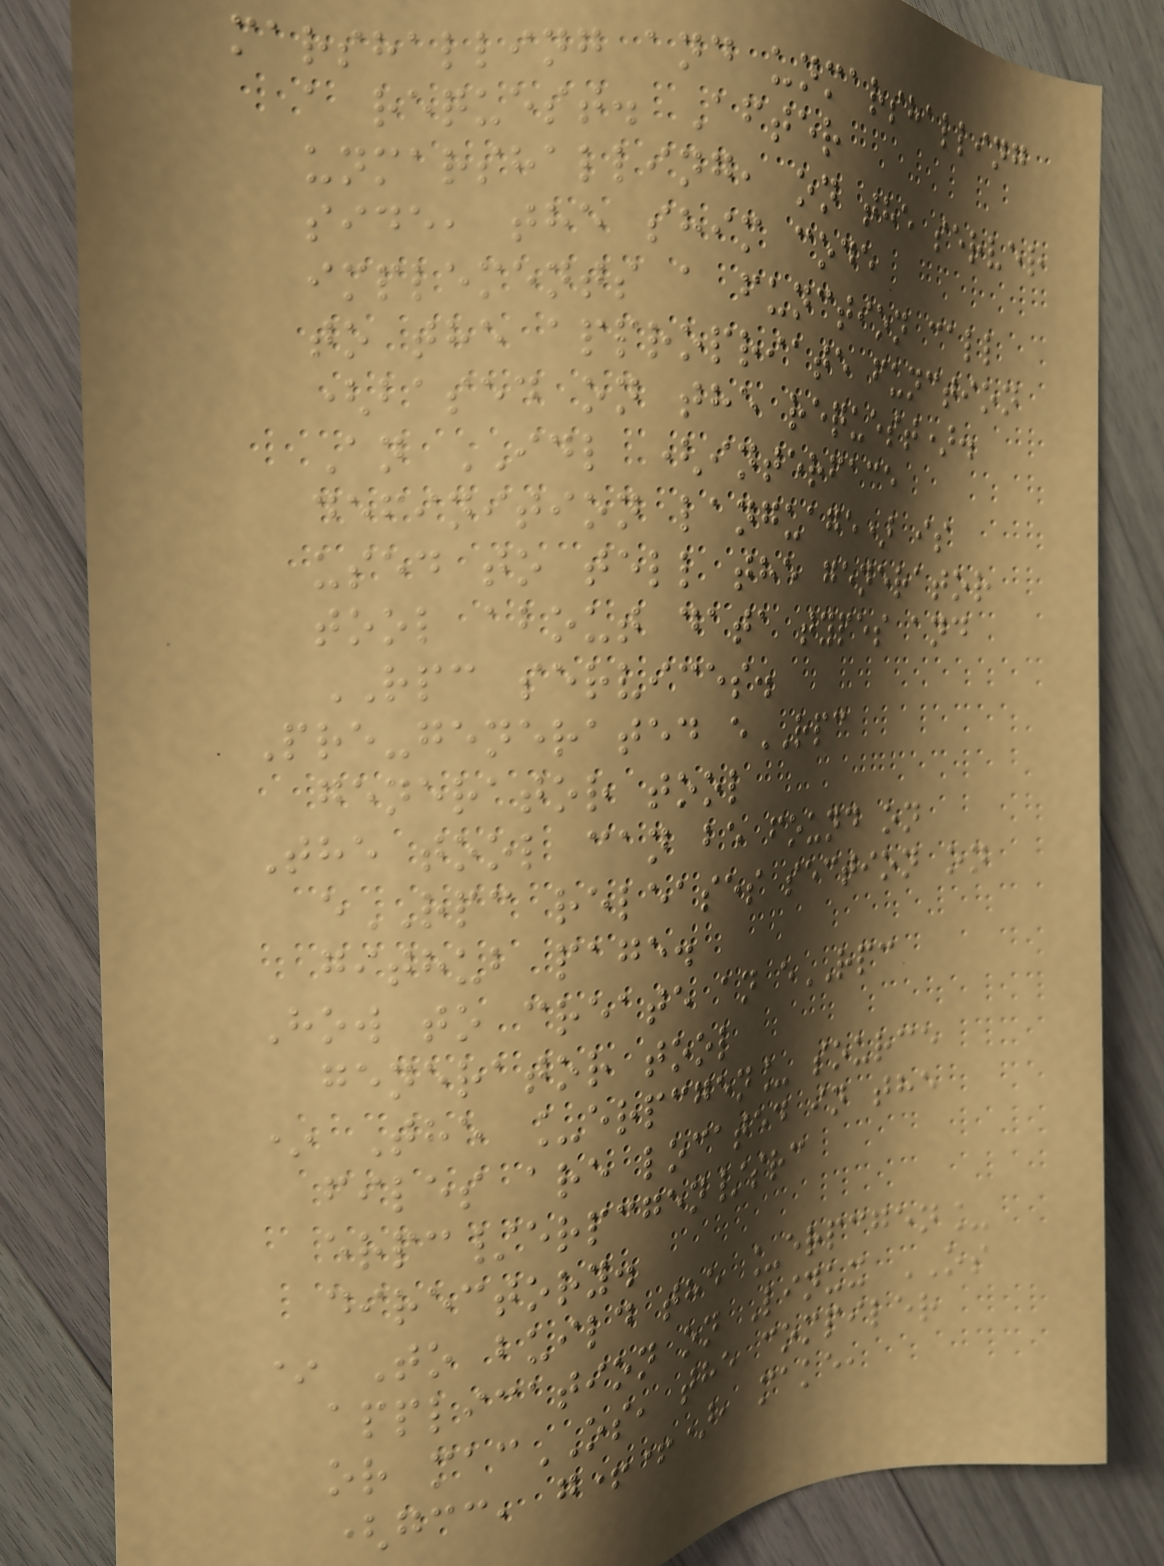marshalling and unmarshalling
a request. After
unmarshalling, on the server
side, the shim code
implements a function call
to the appropriate function
(based on the request).
An IDL (interface
definition language) is
used to tell the generator
tool about data types and
RPC services.
Pre-generated eRPC
generator tool
The tool can be found on
eRPC releases section on
github page.
How to create an eRPC
generator tool
* The _erpcgen_ source
files are located in the
erpc/erpcgen/src
directory.
* To build the _erpcgen_
application on Linux OS
or macOS, the compiler
(gcc, g++), make,
